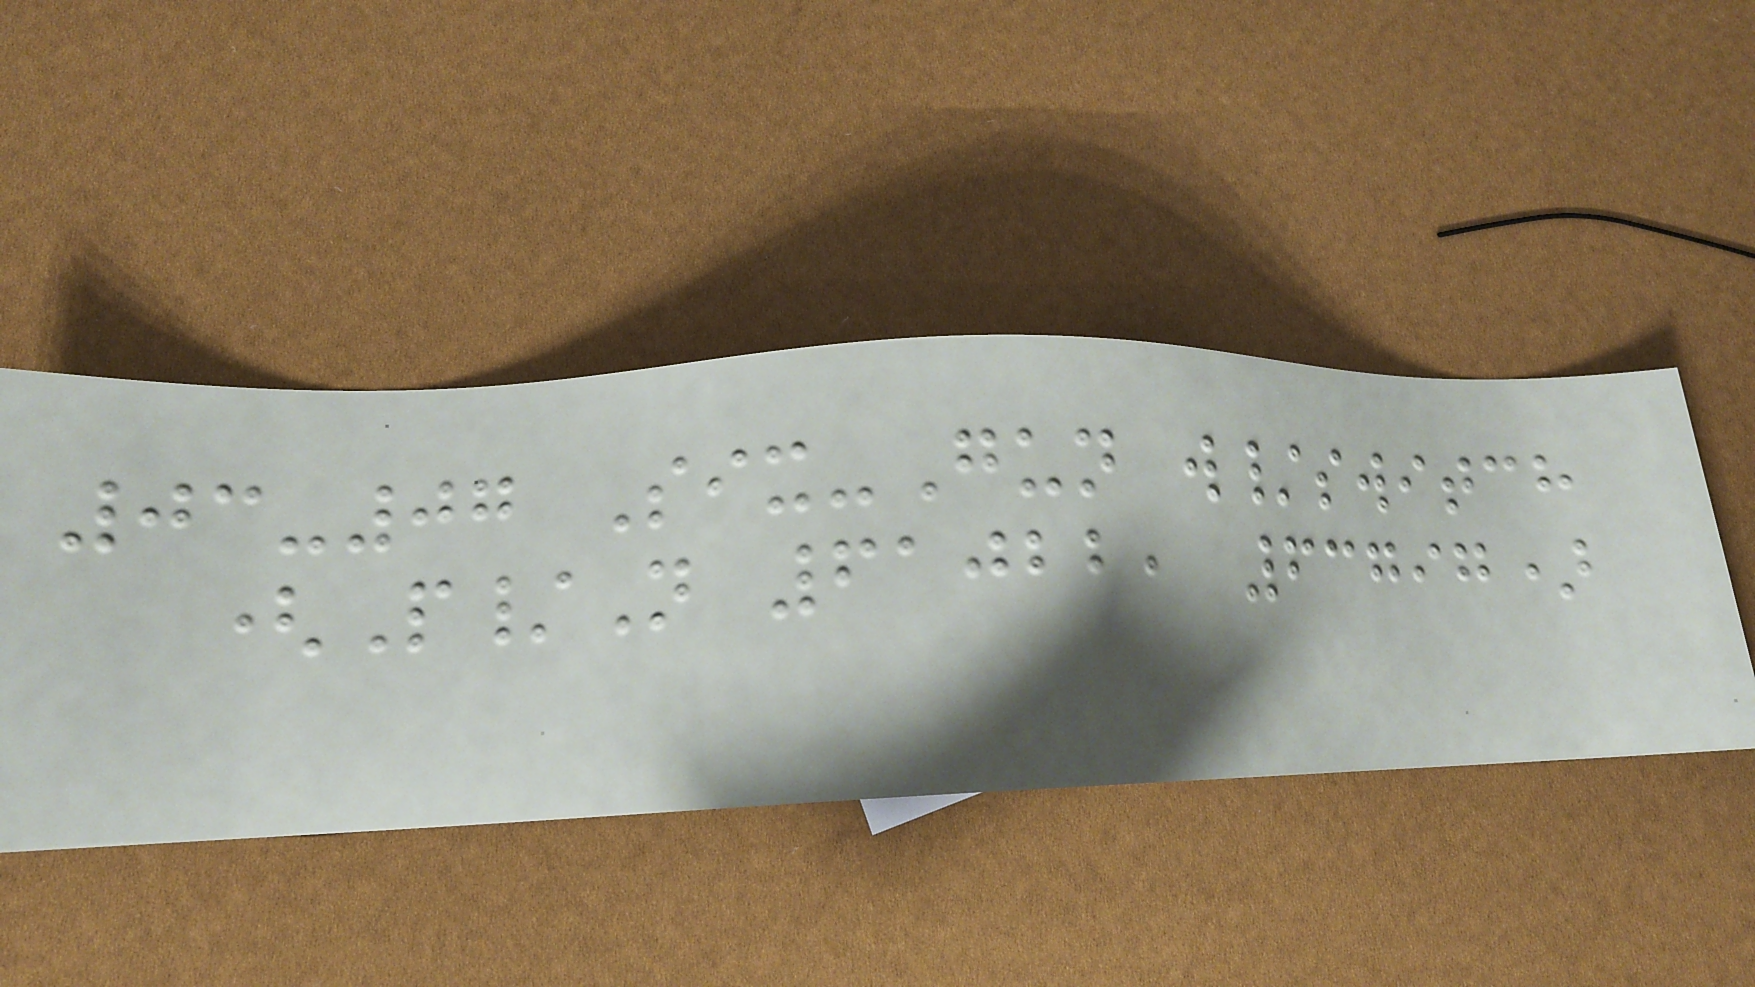03-07 Six-Gun w/switch
(P/N 61022, 63797)
